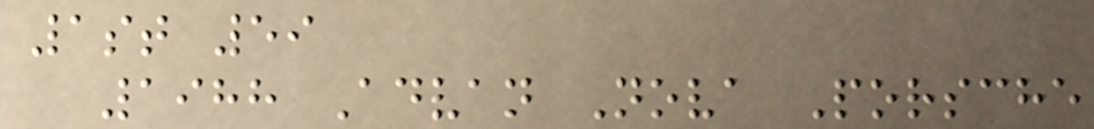1st 59
1988 Advan Nova Porsche
